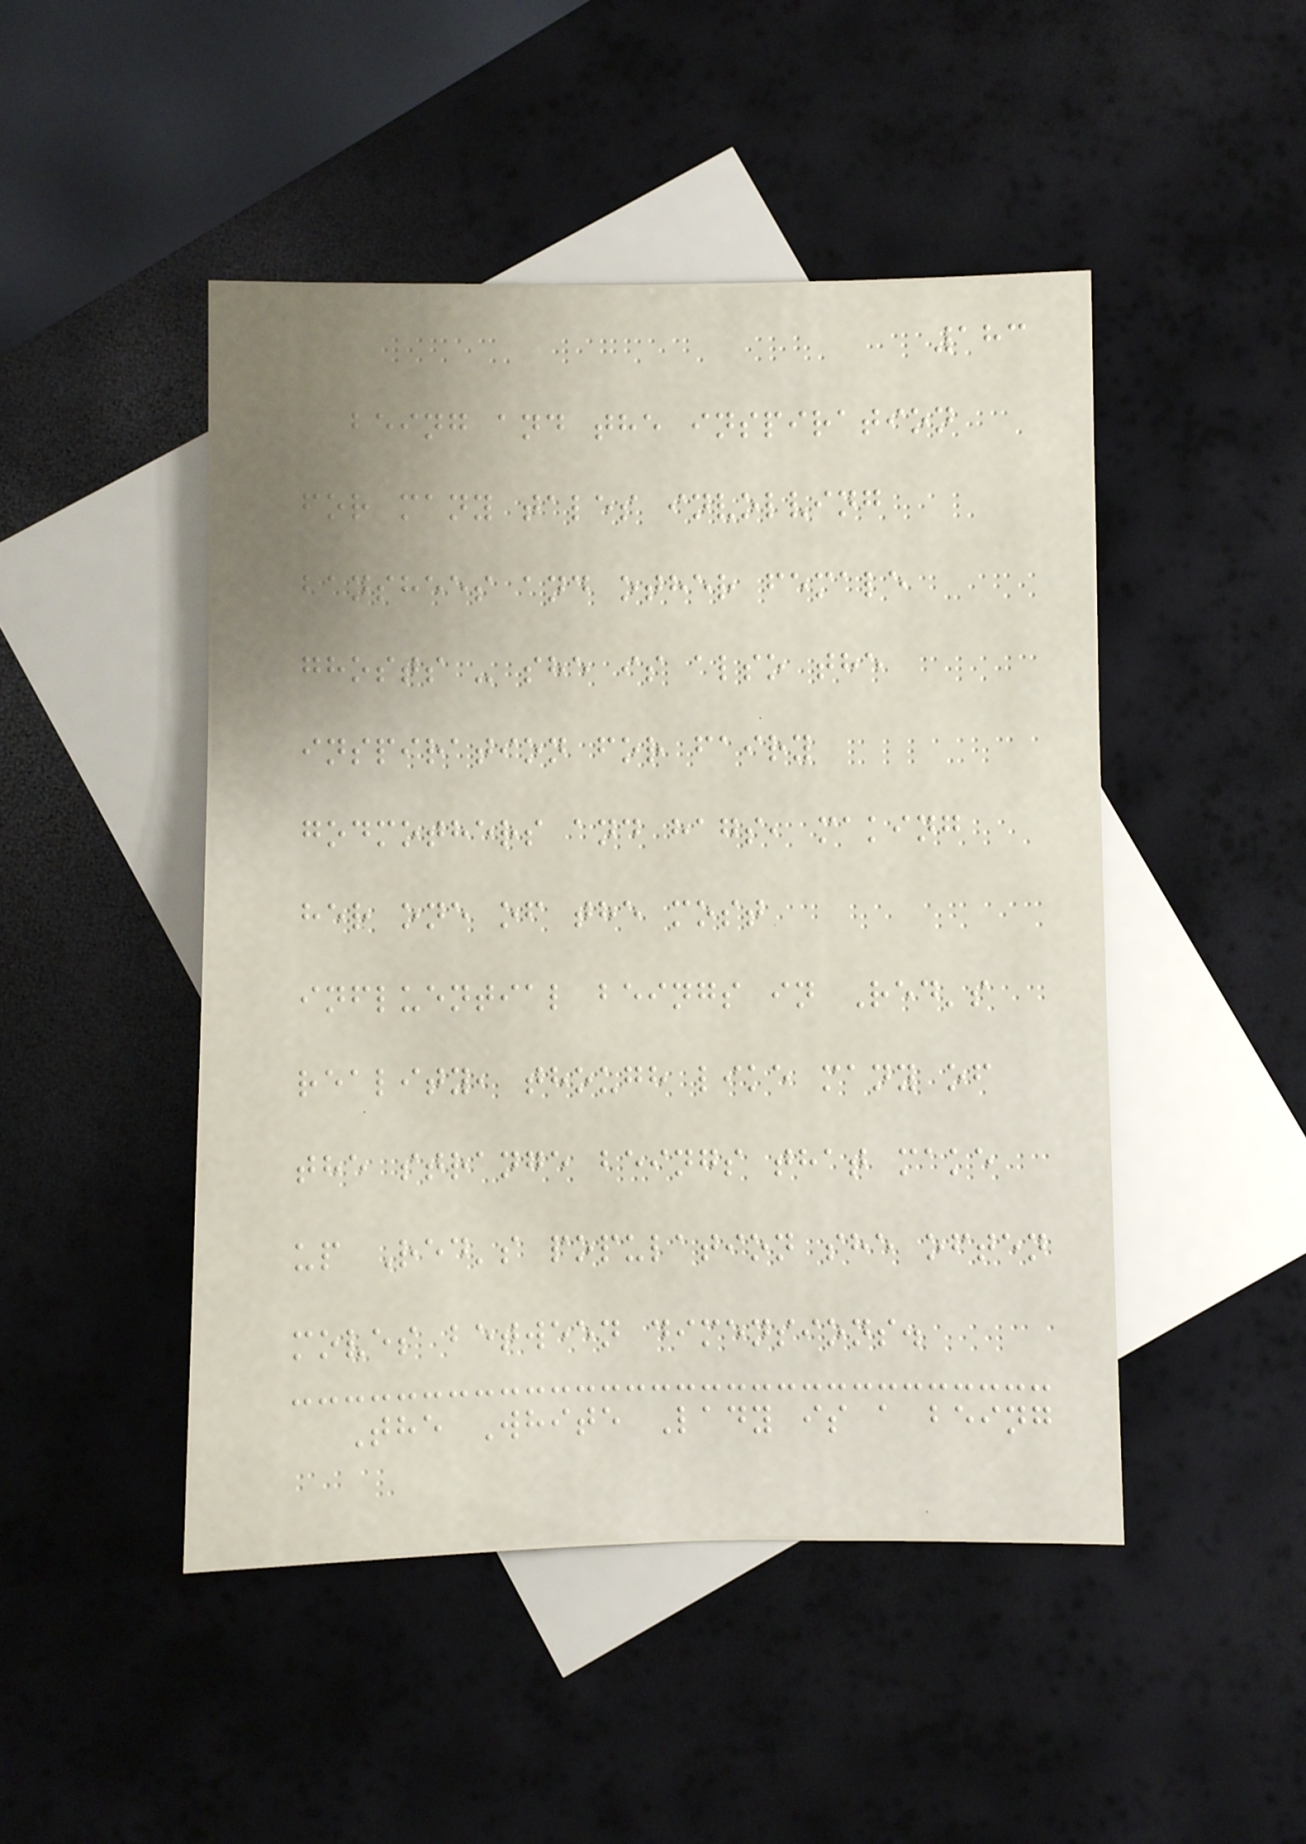183
being and the inspiration
for many tales involving
banshees and other female
ghosts - she is also the
inspiration for fairy
godmothers and hags, making
her one of the most
influential beings in Red's
reality, though like many of
the strange beings that make
up Red's population she often
moves between dimensions.
The White Lady is a being
